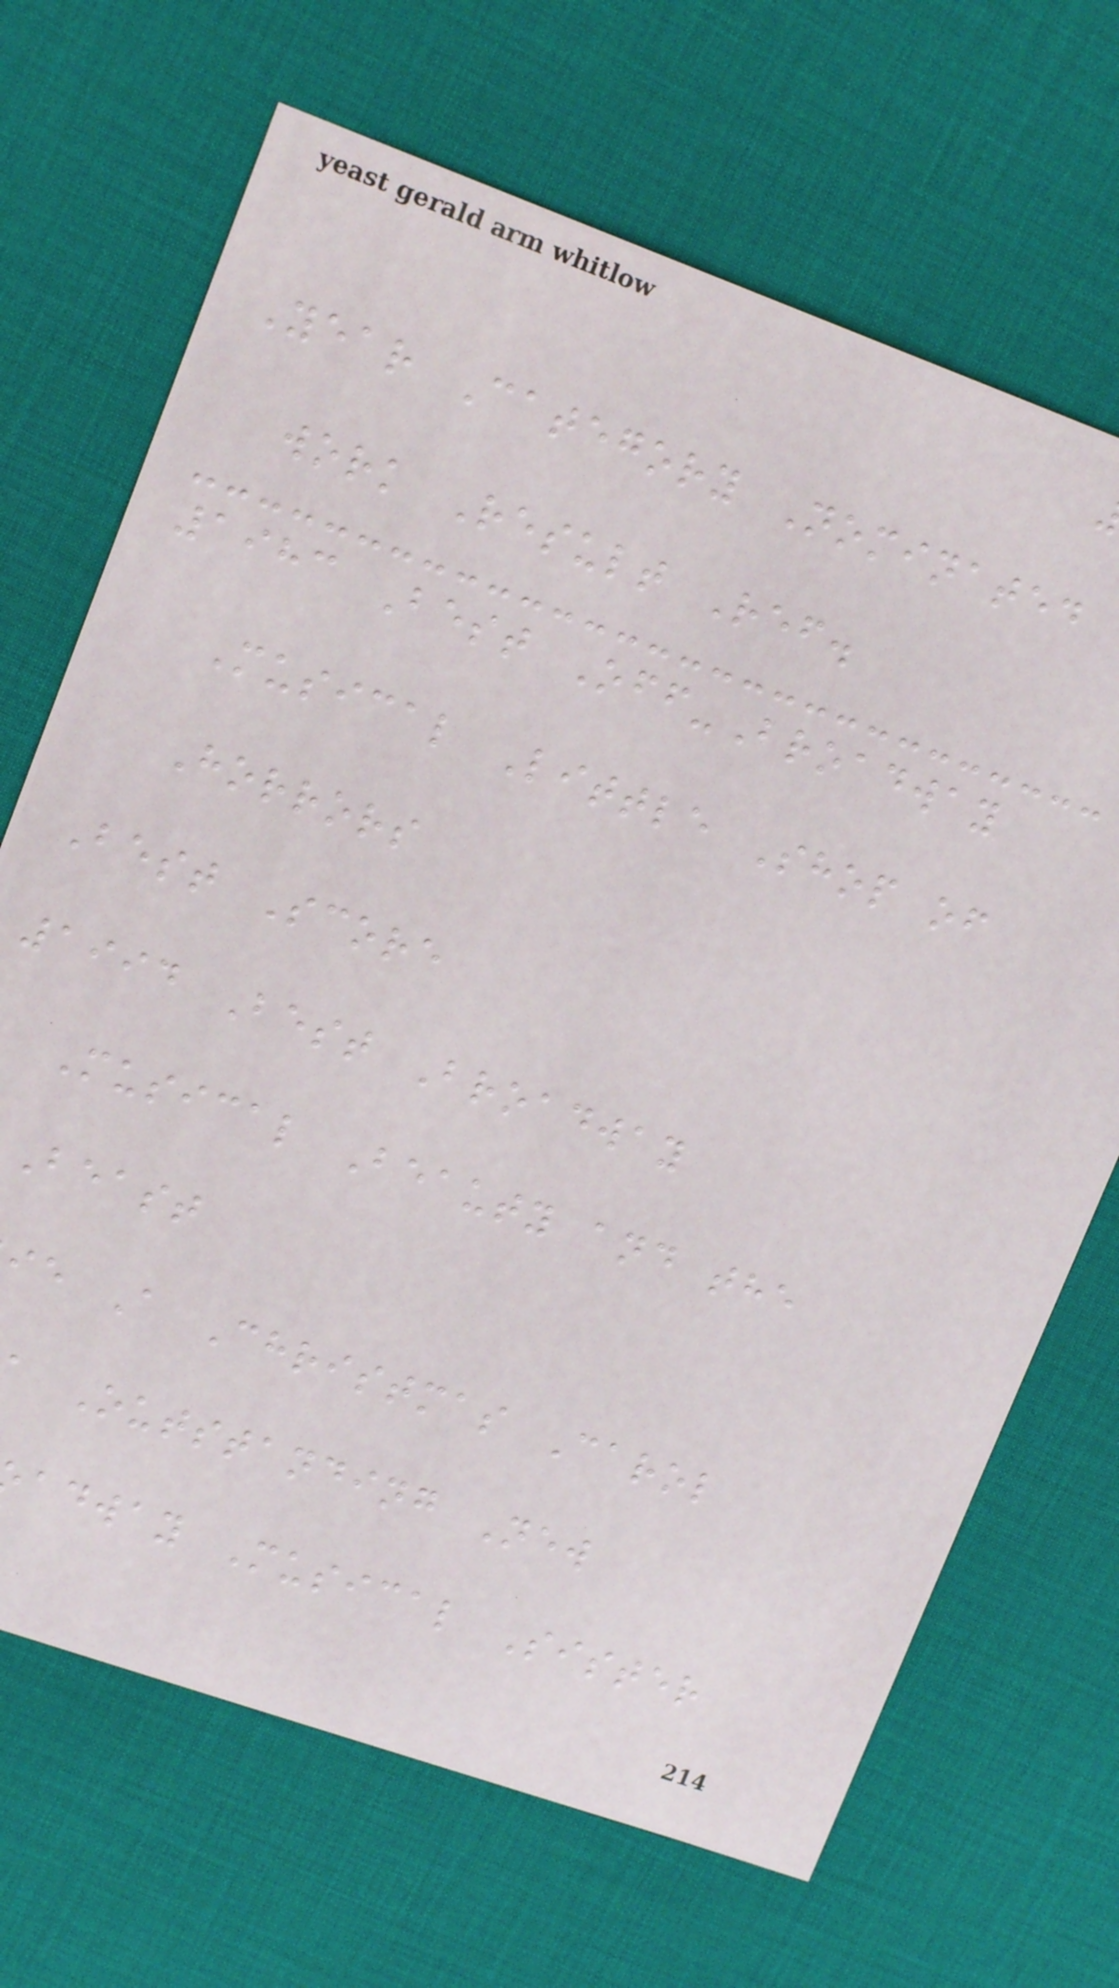Year Category Nominated
work Result Ref.
1983 Best Off-Broadway
Musical Little Shop of
Horrors
Best Score
1994 Best Broadway
Musical Beauty and the
Beast
ie A Christmas Carol
Outstanding New
adway Musical Sister
